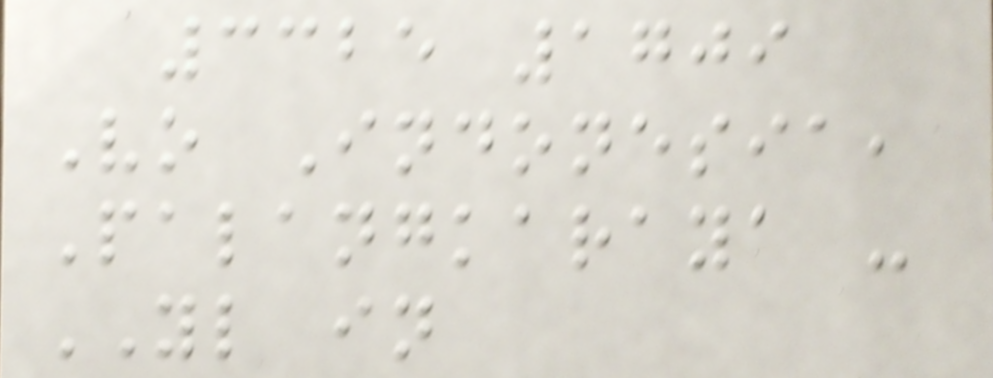3325 1709
Vo Indonesia,
Palangkaraya -
YL in
